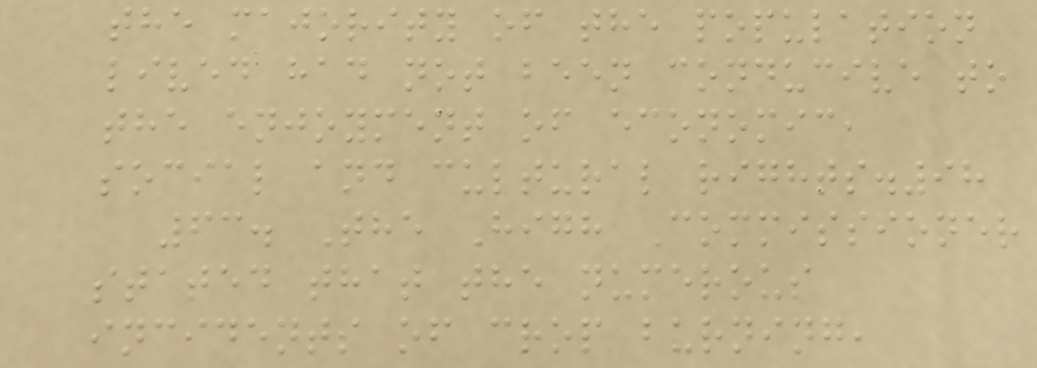the majority of the population
lived had not been conducive to
the enjoyment of economic,
social and cultural rights.98
63. The High Commissioner
stated that the numerous
incidents of crop burning,
